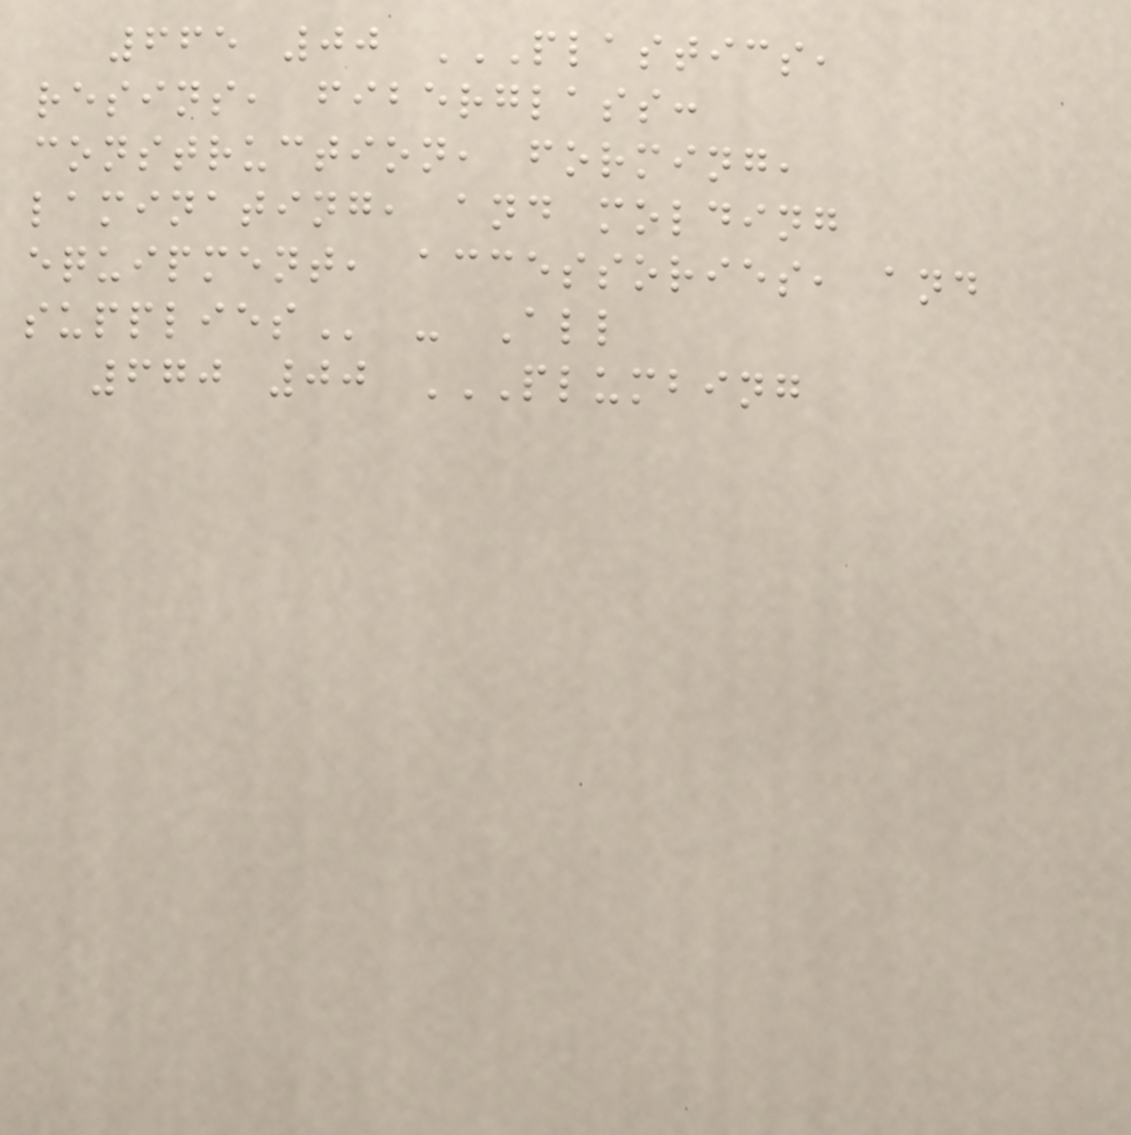665 00 PLASTICS,
RESINS, FIBERGLASS:
CONSTRUCTION, FORMING,
LAMINATING, AND MOLDING
EQUIPMENT, ACCESSORIES, AND
SUPPLIES - All
670 00 PLUMBING
